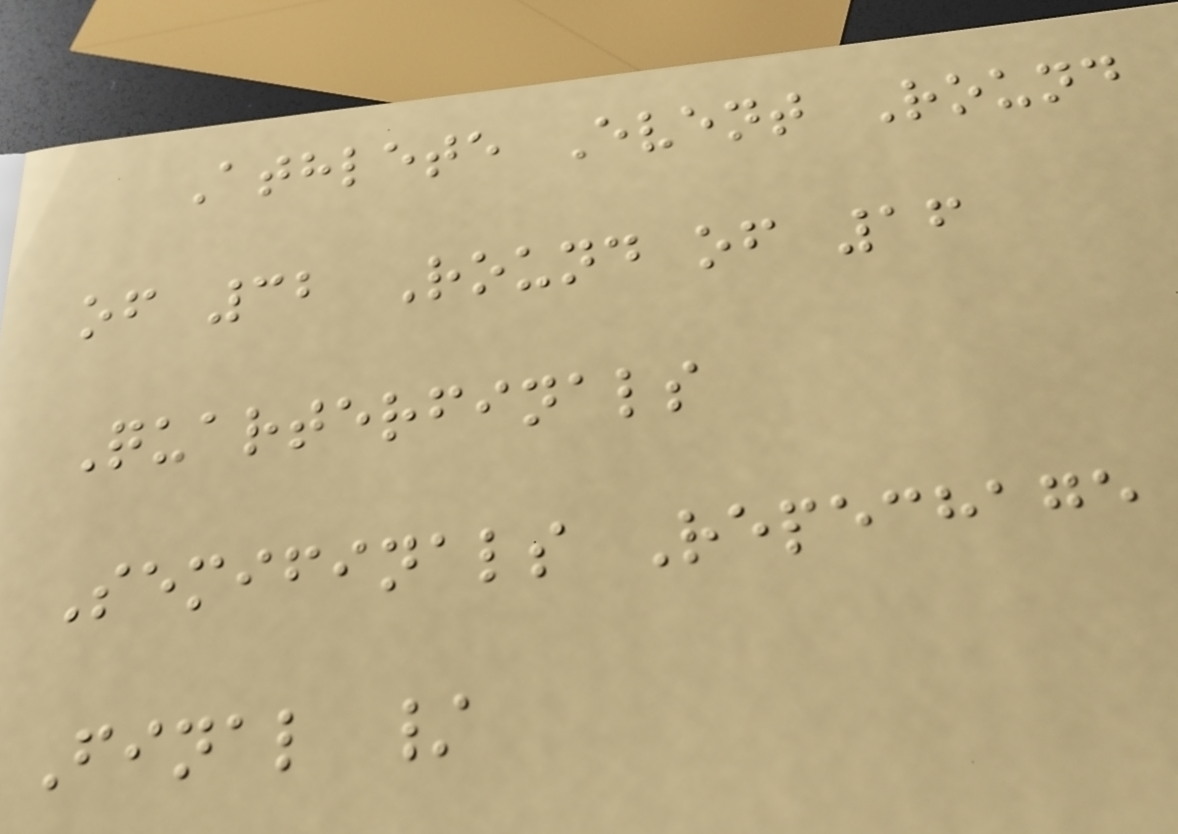Athlete Event Round
of 32 Round of 16
Quarterfinals
Semifinals Repechage
Final /
